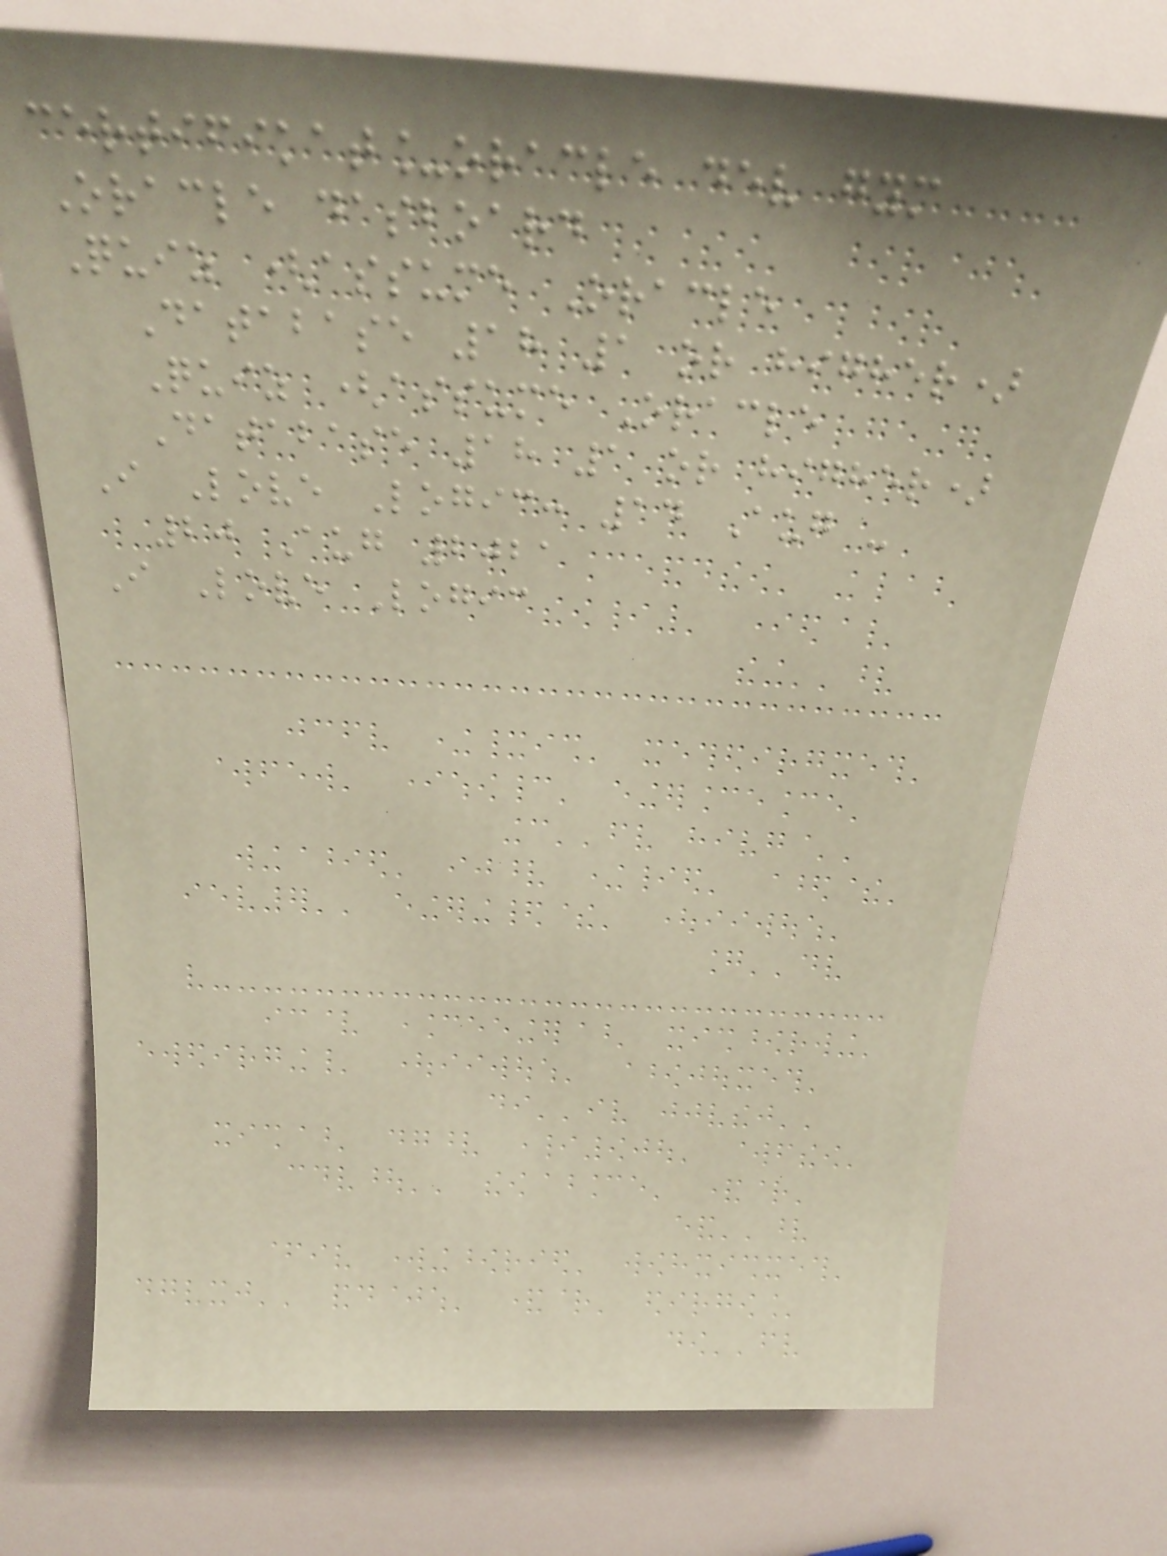certifikat_oracle dev gym
Oracle dasboard
Quiz (assume Oracle
Database 18 1 or higher)
Quiz (assume Oracle
Database 18 1 or higher)
I Love Logic: 14 Aug -
20 Aug 2021
I Love Logic
